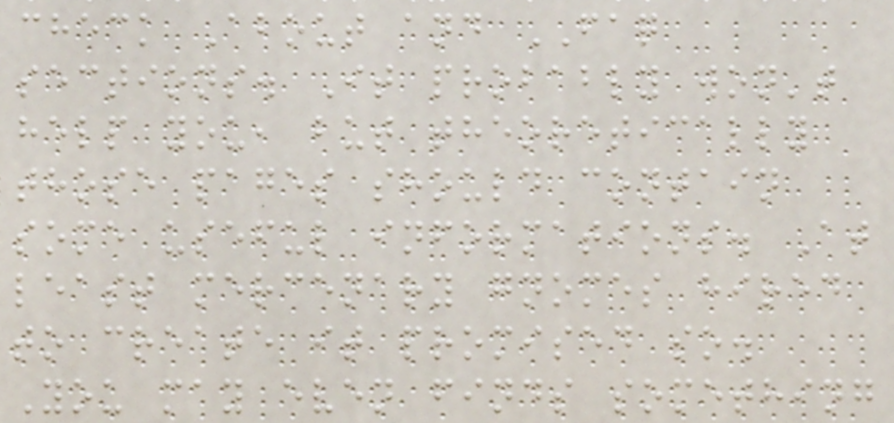check About and FAQ
sections. It probably won't
help you, but theoretically
those pages should contain
some useful informations. At
least mercenary gnomes hired
to create it promised so.
You may even finds something
